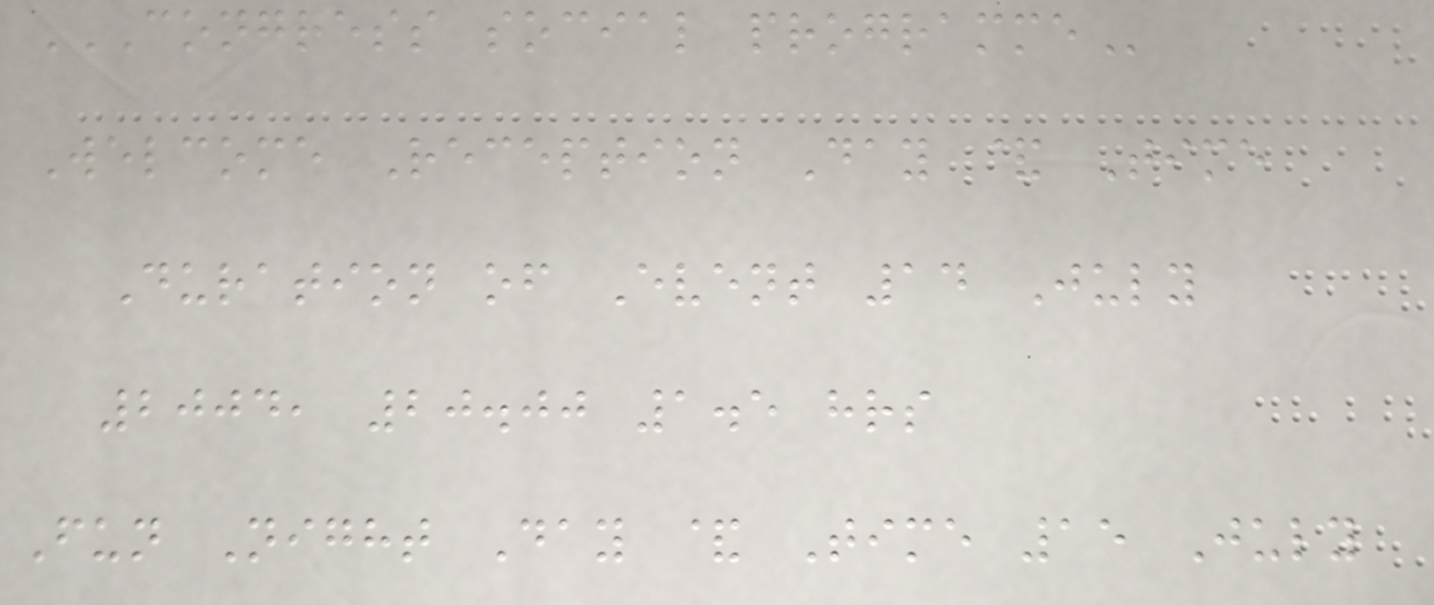CONGRESS SOCIAL PROGRAMME
Welcome Reception Day & Time
Duration of Event 14 July
2004, 20.00 1.5 hrs
Fun Night Day & Time 15 July
